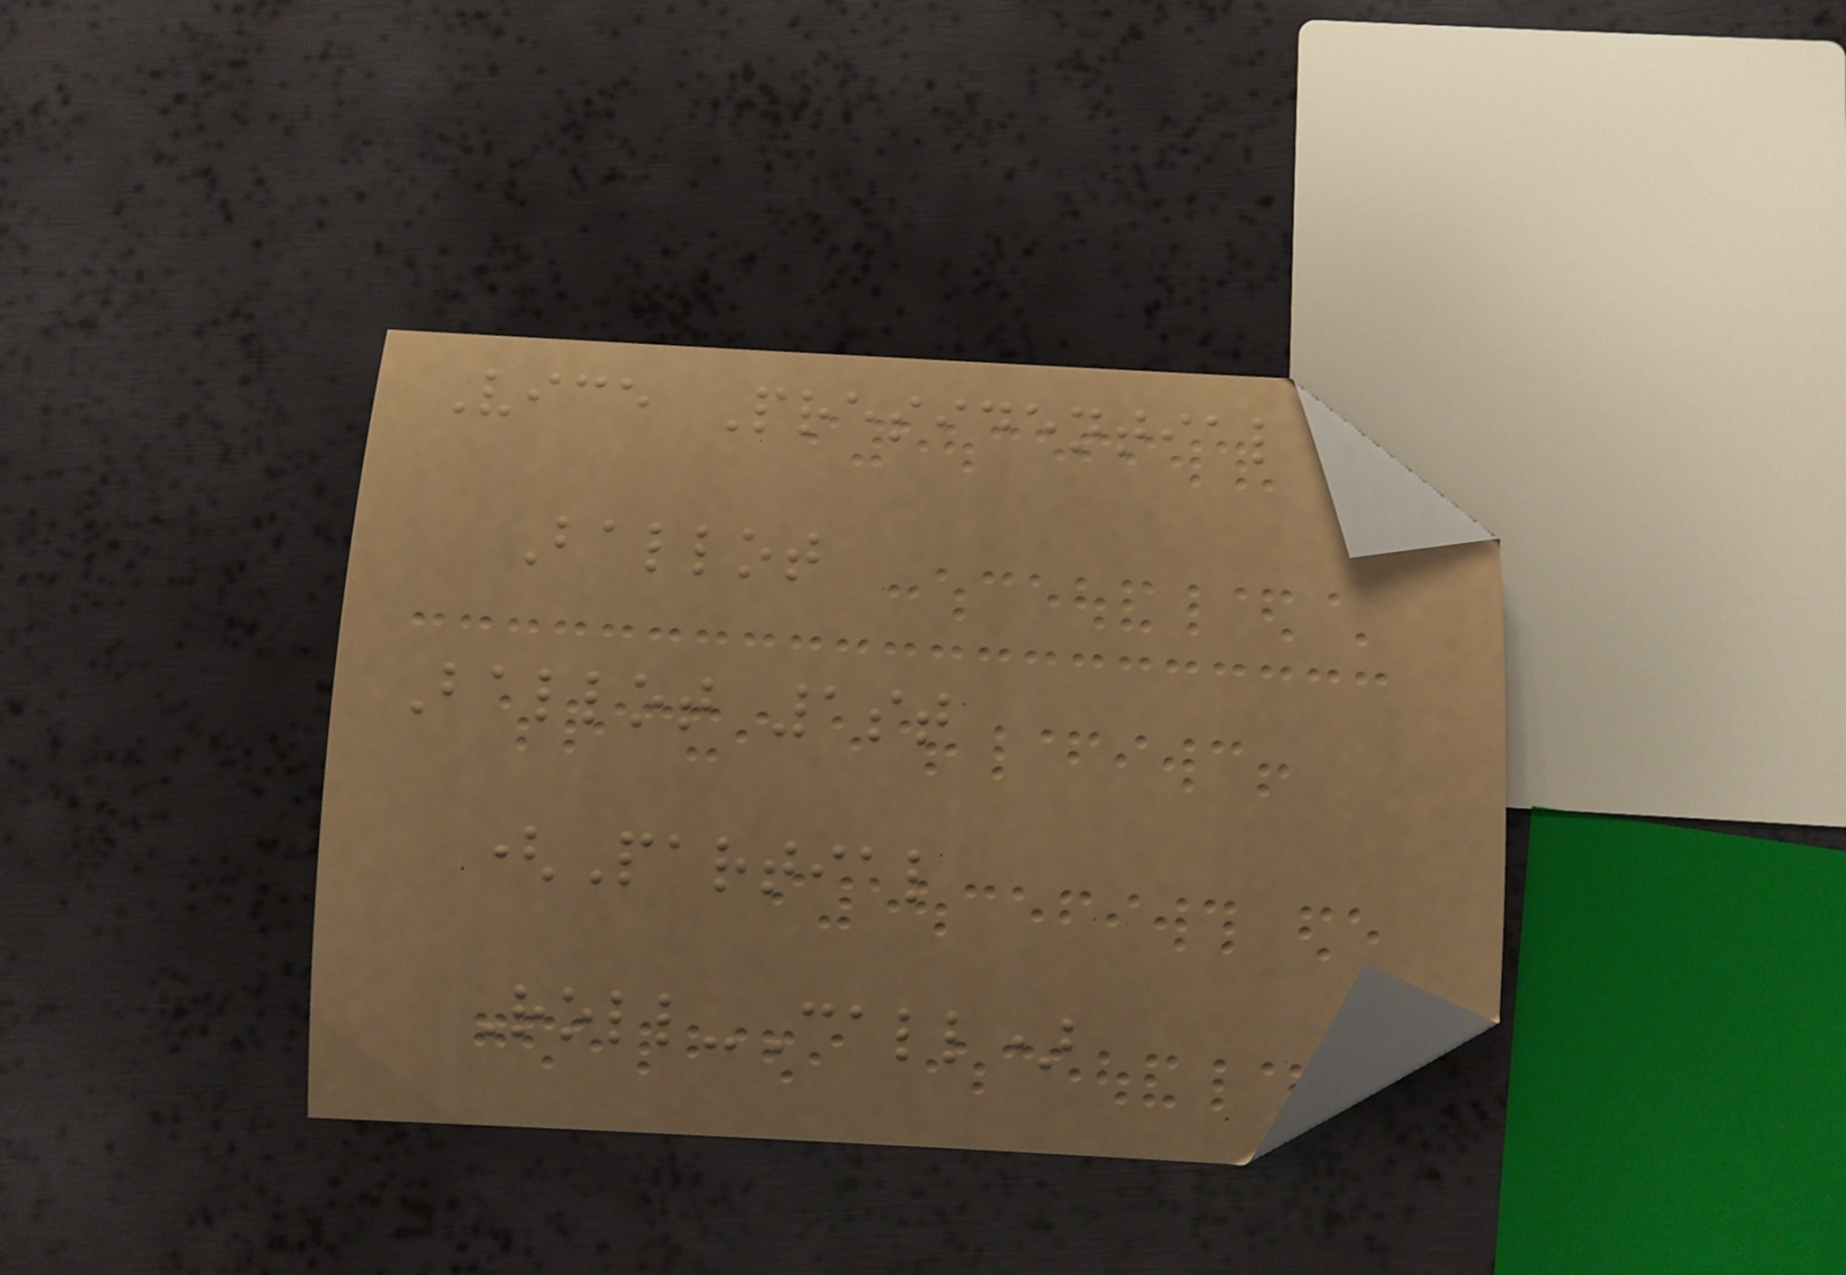Vice Presidential
Ballot
Ballot 1st
(Partial
Roll-Call)
